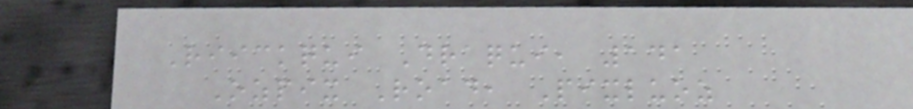Riickqui Draqui, 141
Ozpix Road, Pixluoz
